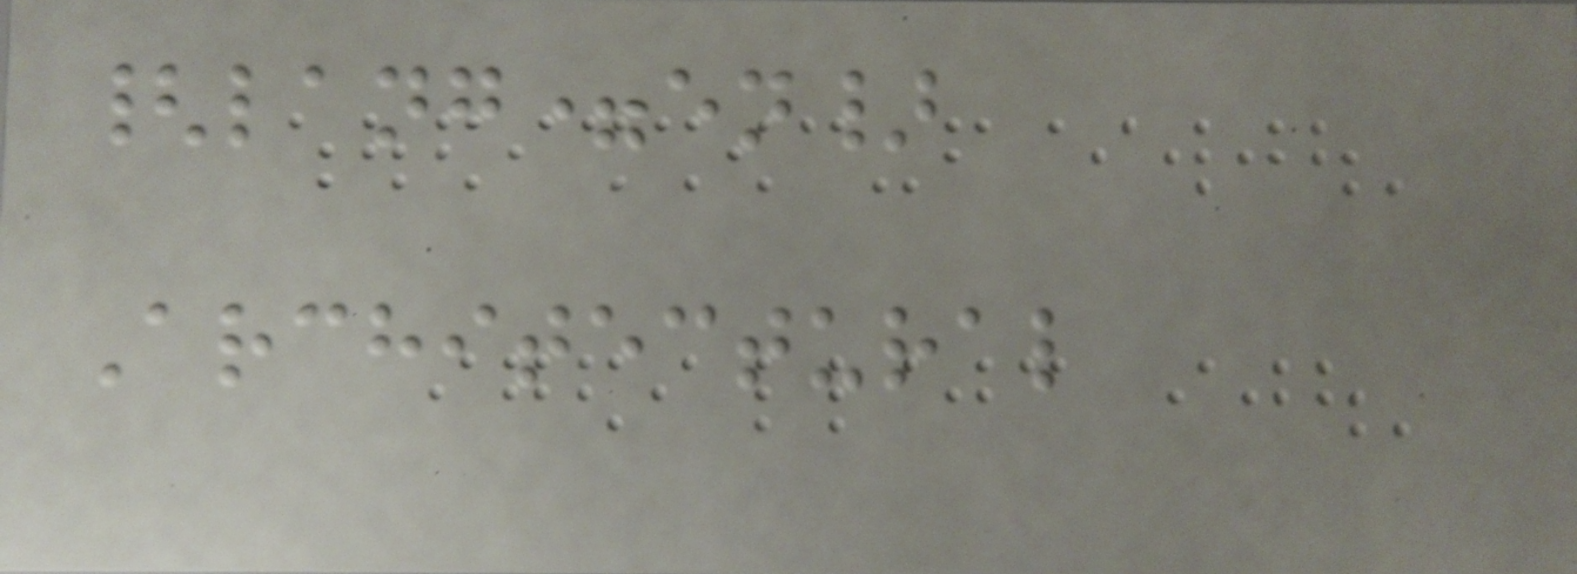{lang=en}
Architectural
